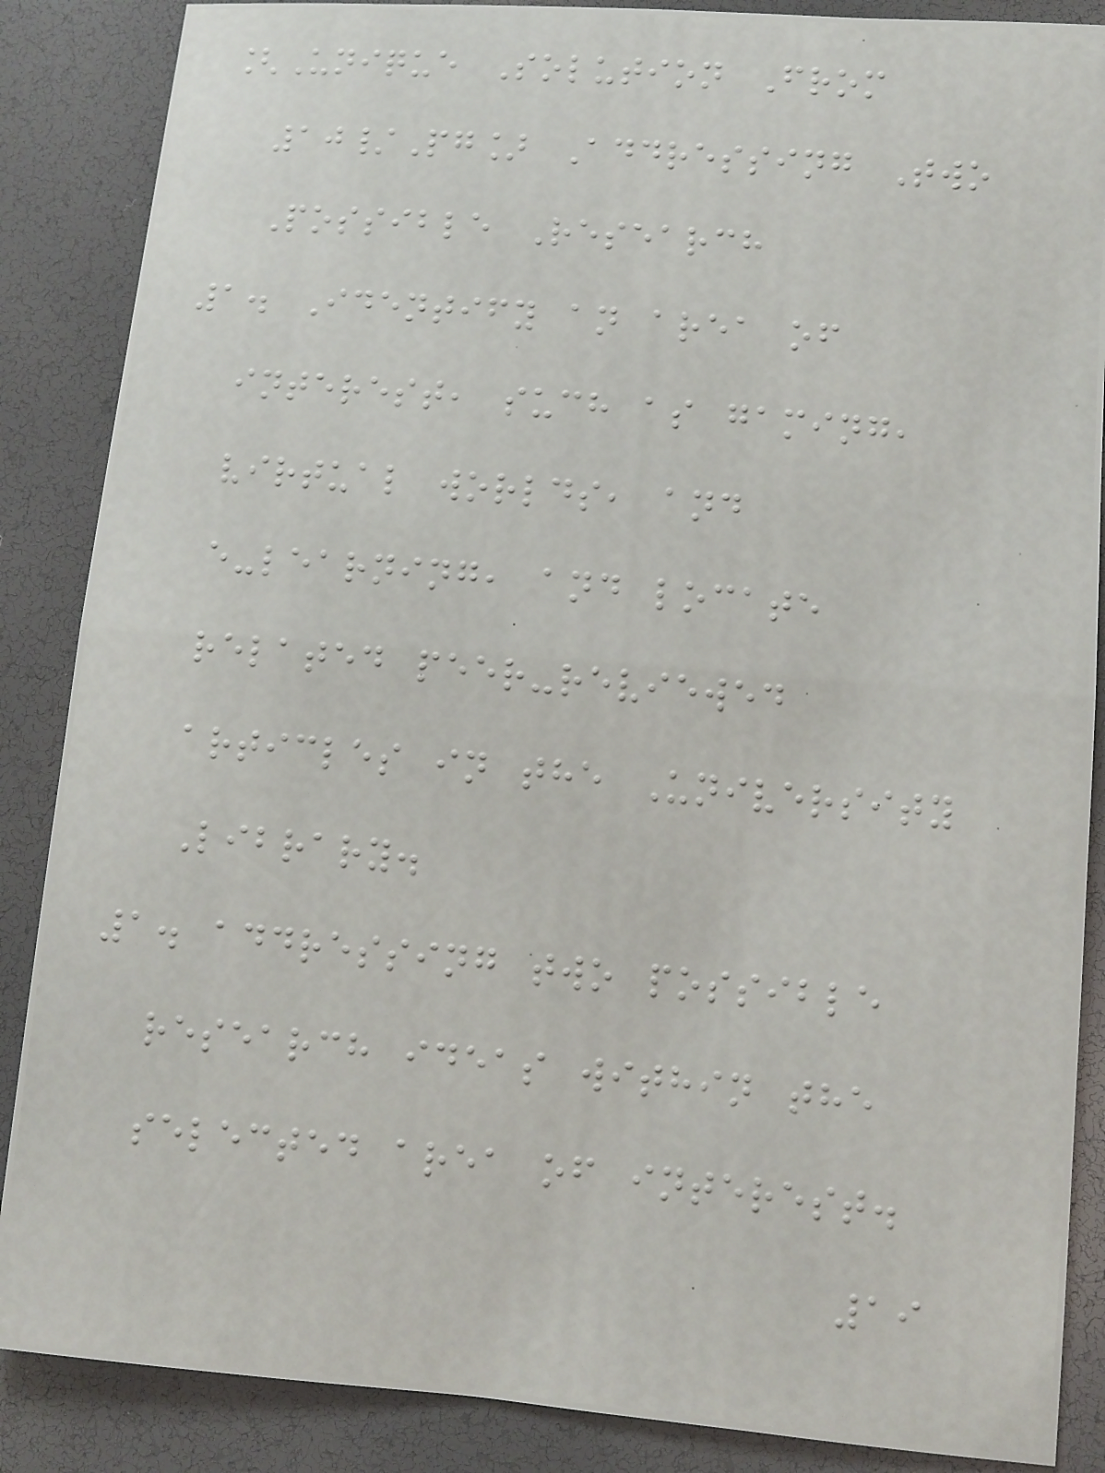[Unique Solution From
10/Pg] Addressing Two
Possible Research
1. Identify an area of
interest, such as gaming,
virtual worlds, and
e-learning, and locate
related peer-reviewed
articles in the University
Library.
1. addressing two possible
research ideas within the
selected area of interest.
19
